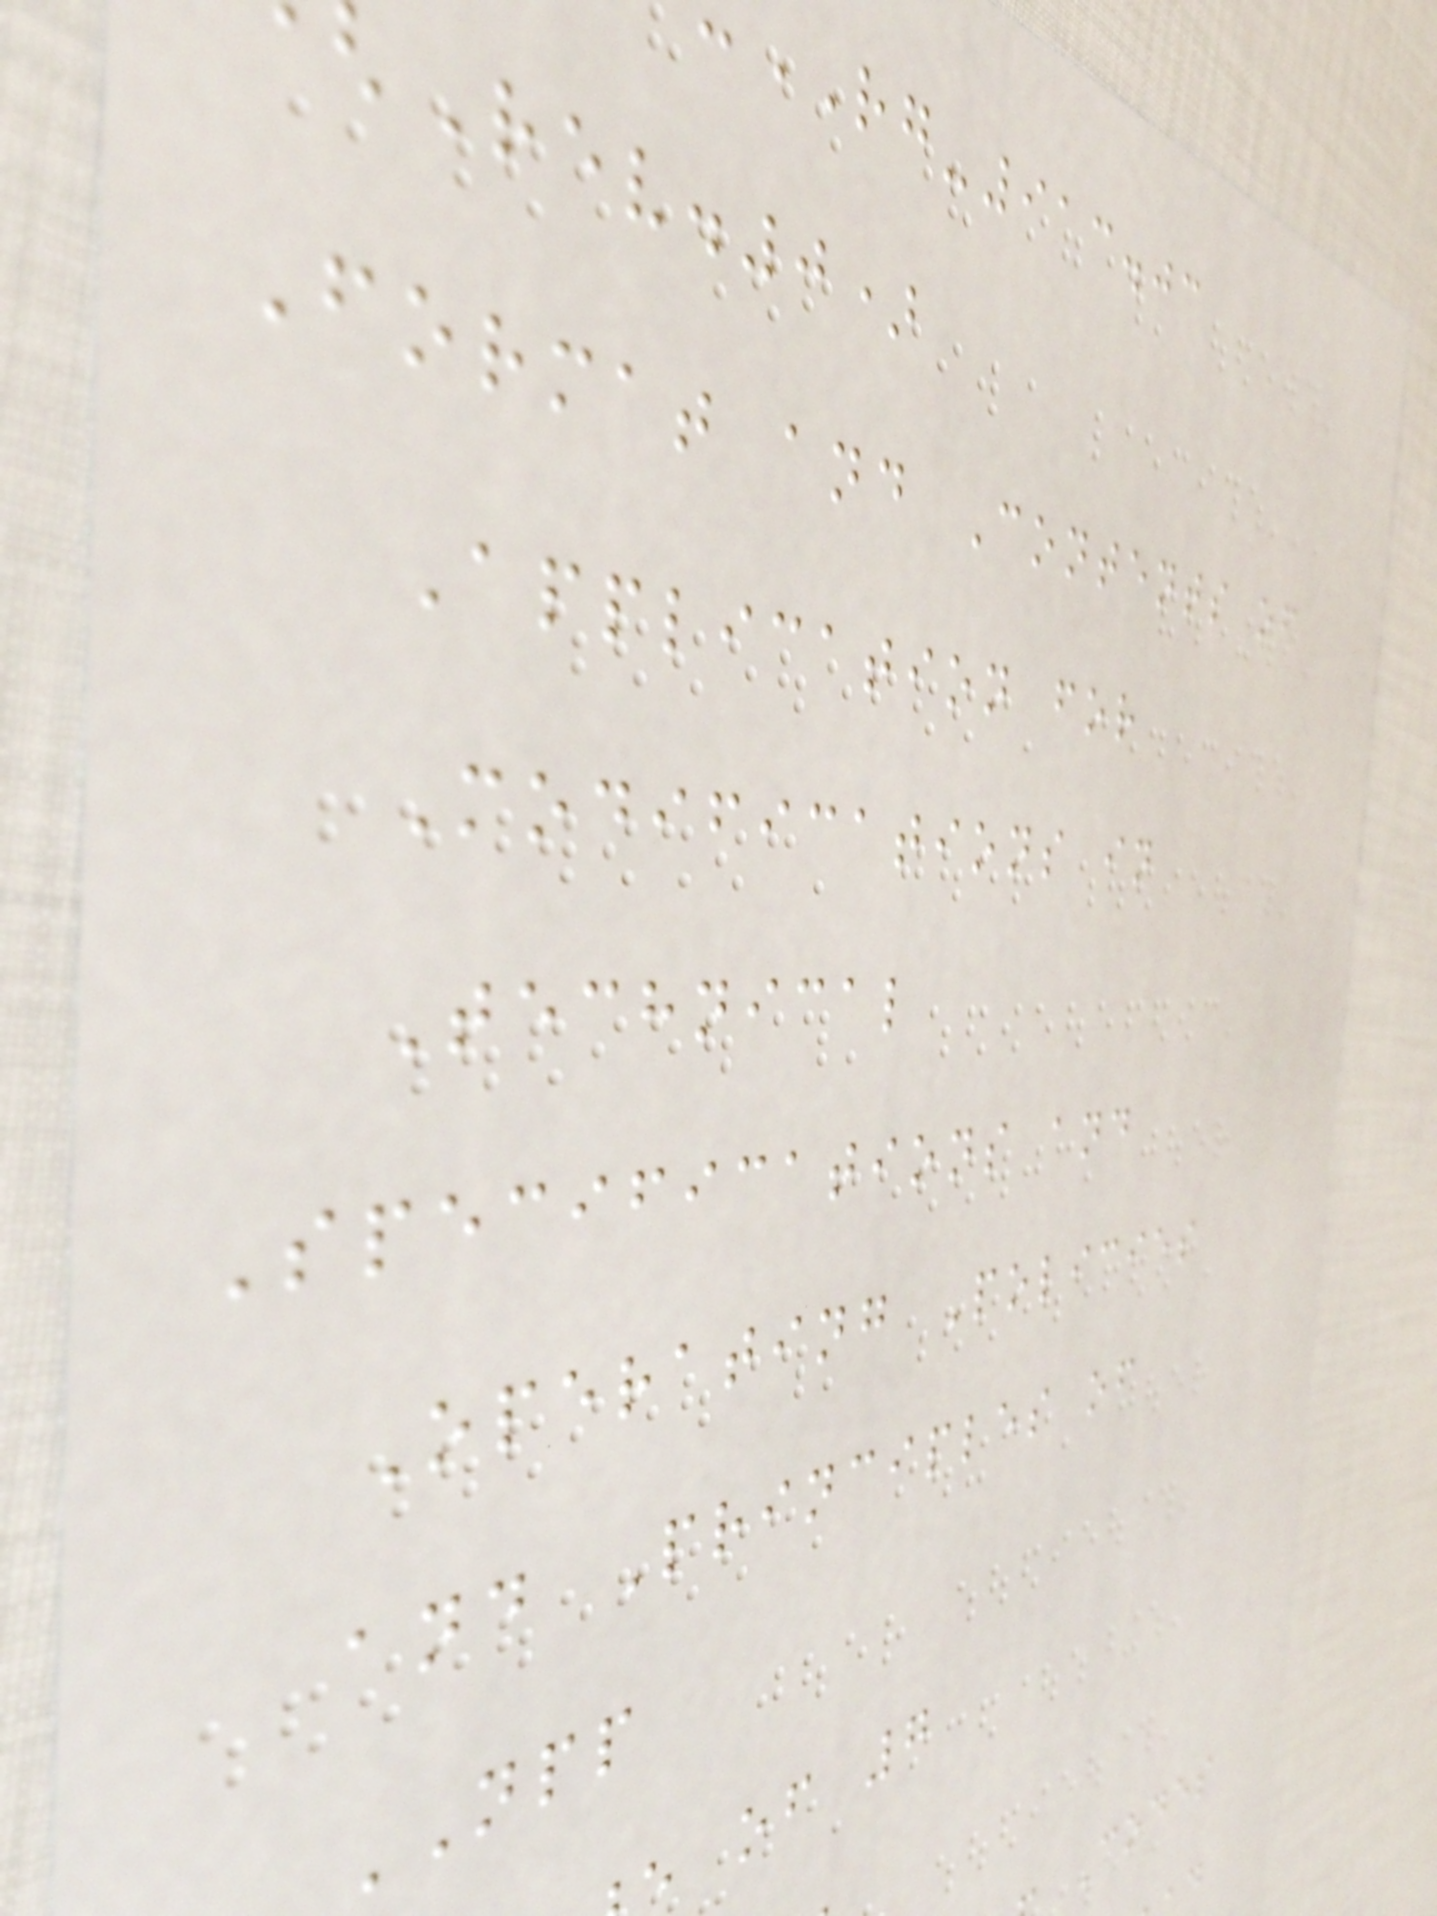RG-913.03
Rev.0)
Format and Contents of
Application for
Modifications in
Technical
Specifications and
Operating Policies
and Principles of
NPP
of 7
